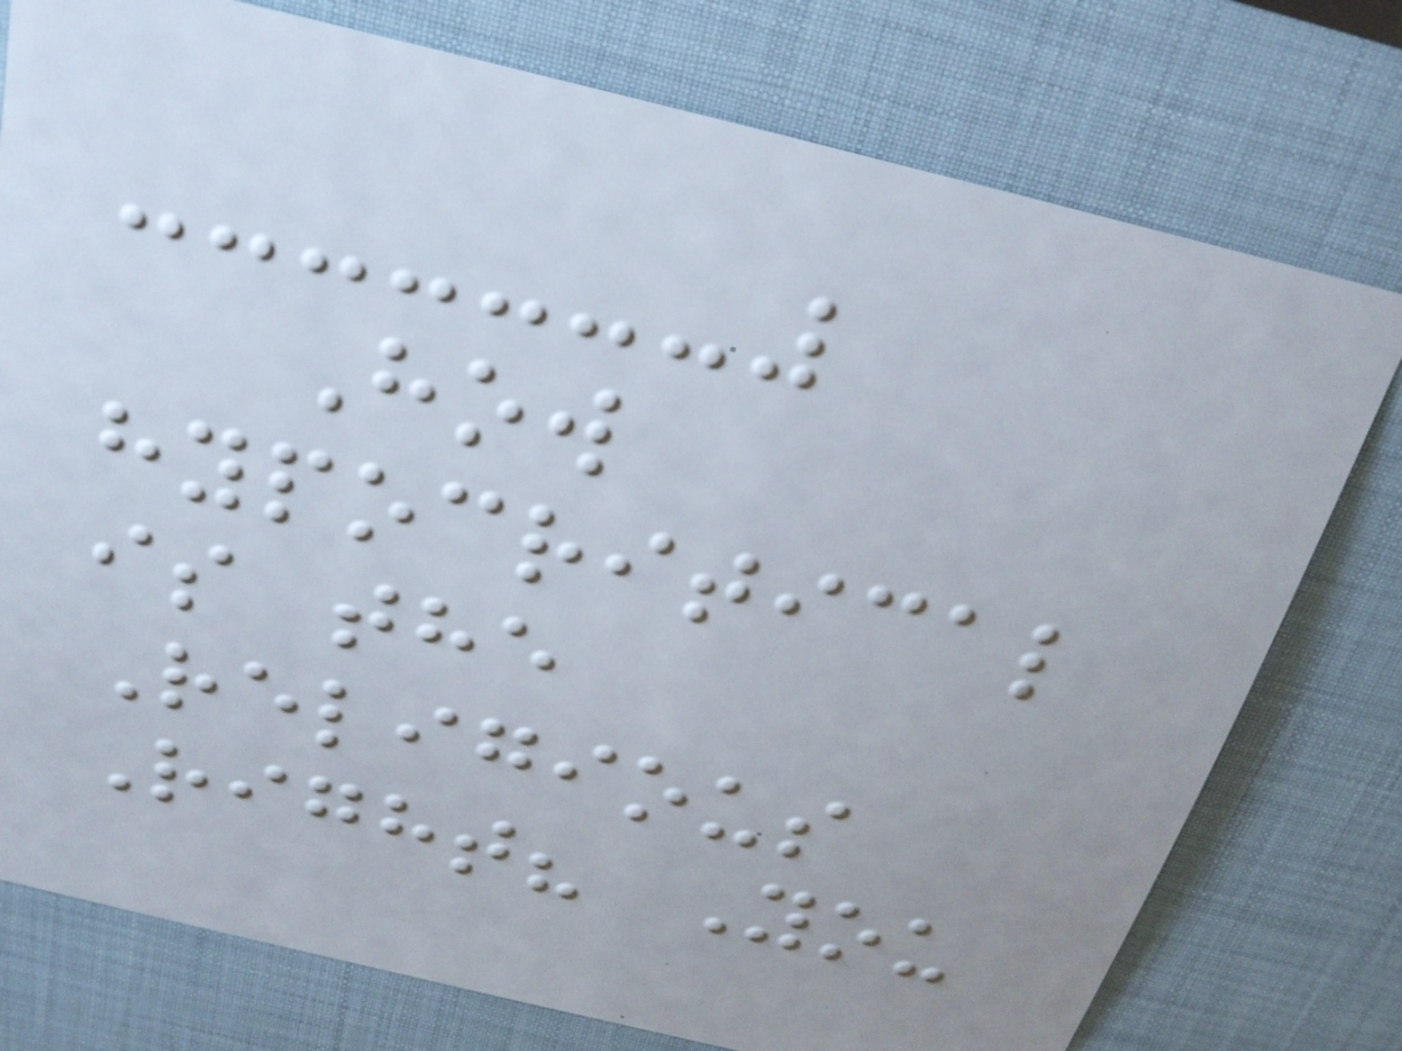How
hypocritical
is the
Religious
Right? You
